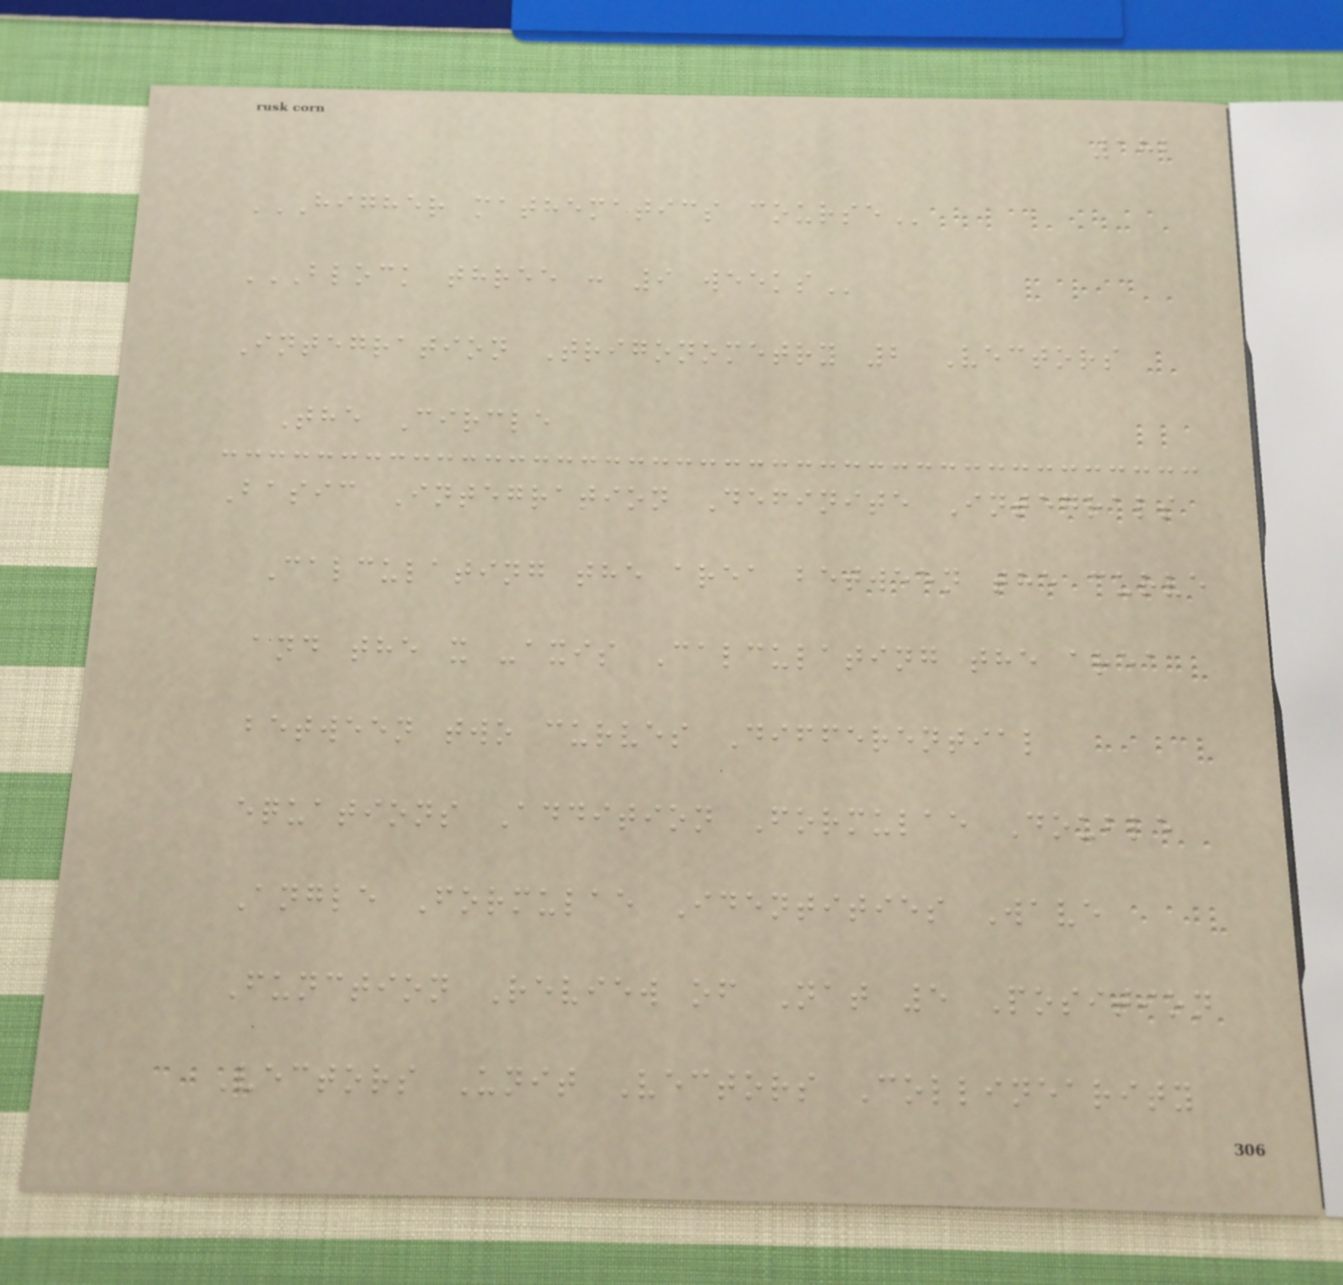182
HIGHER MATHEMATICS COURSE
BLOCK THREE : 9 WEEKS
Integration Trigonometry 2 Vectors
The Circle
Basic Integration Definite Integrals
Calculating the area between the curve
and the x -axis Calculating the area
between two curves Differential
equations Addition Formulae Double
Angle Formulae Identities Wave
Function Review of Nat 5 Position
Vectors Unit Vectors Collinearity
